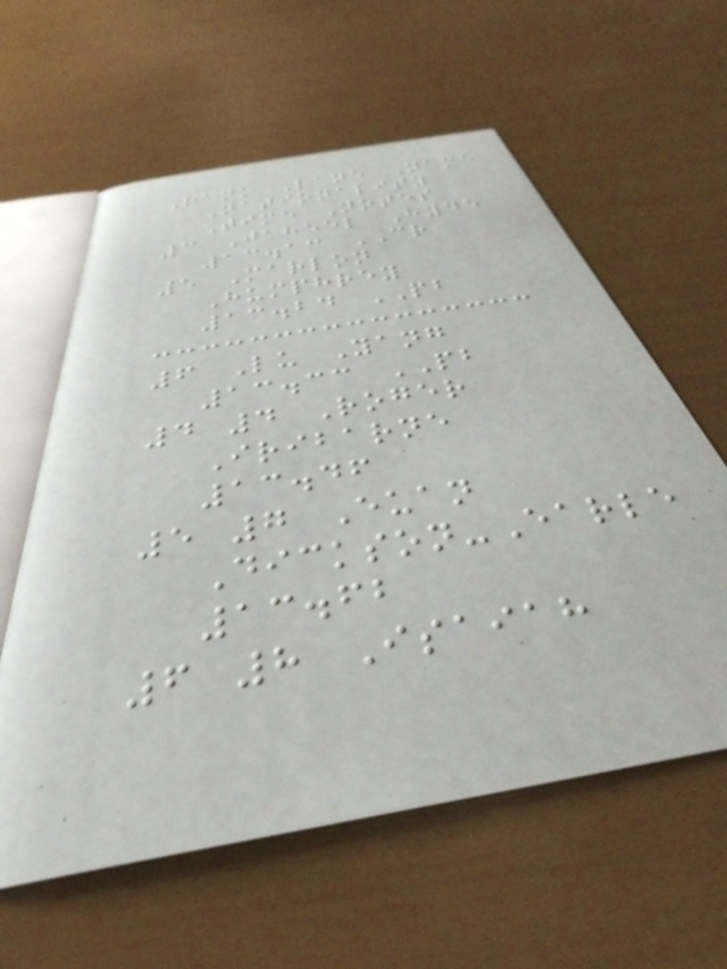Rank Lane Name
Nationality
Time Notes
3 Jaheel Hyde
13.13 CR
5 Marlon
Humphrey
13.24 PB
6 Lu Yang
13.33 PB
4 4 Roger
Iribarne
13.46
5 7 Euan
Dickson-Earle
13.62
6 8 Isaiah
